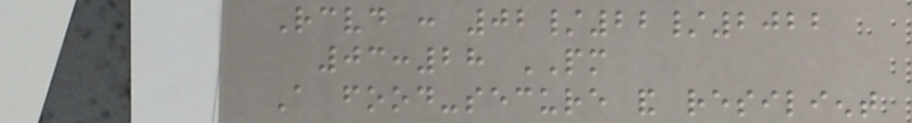Received : 02/22/2022
03:28 PM
A food-secure and resilient
